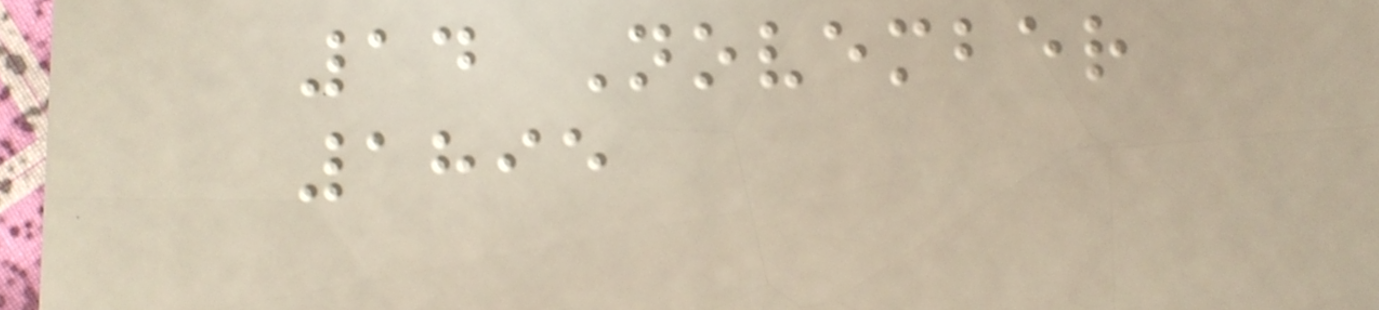14 November
1895
